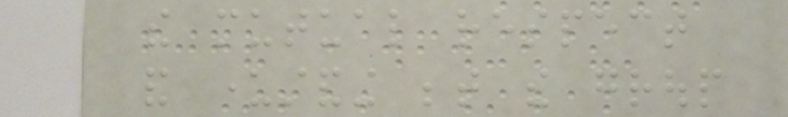the mutual respect
and understanding between the group
